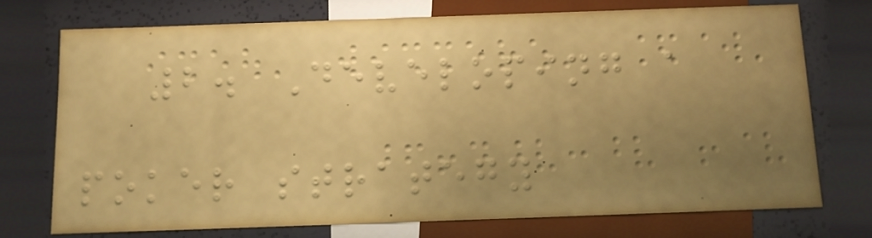2. Developing a
poker strategy
